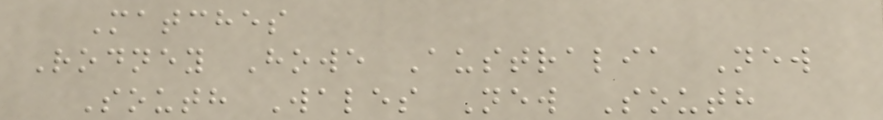Matches
Rodney Howe Australia New
South Wales New South
